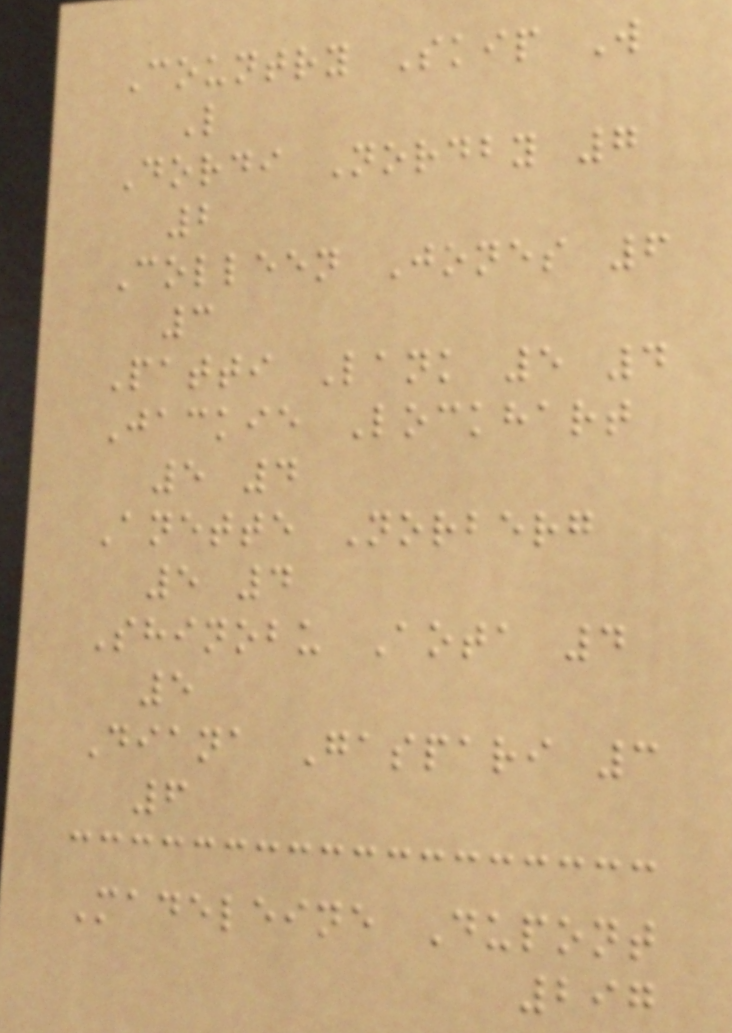Country Skip W
L
Dordi Nordby 7
2
Colleen Jones 6
3
Patti Lank 5 4
Jackie Lockhart
5 4
Anette Norberg
5 4
Shinobu Aota 4
5
Diana Gaspari 3
6
Madeleine Dupont
297
